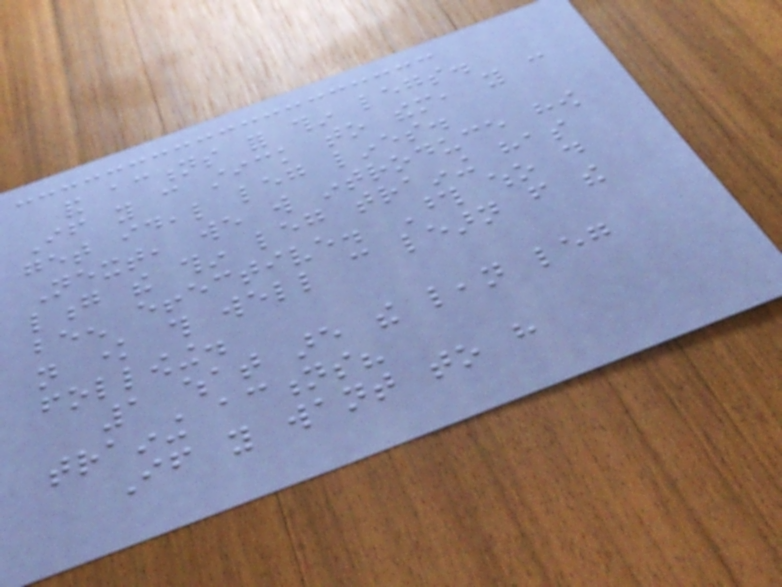and actions for thin legs.
If you can stick to them, you can
get ideal leg lines.
Next, we will introduce how
long the thin leg training has
been effective. Those who do
not know this well can learn from the
following.
1 what are the lean leg
training actions?
If you want to have
